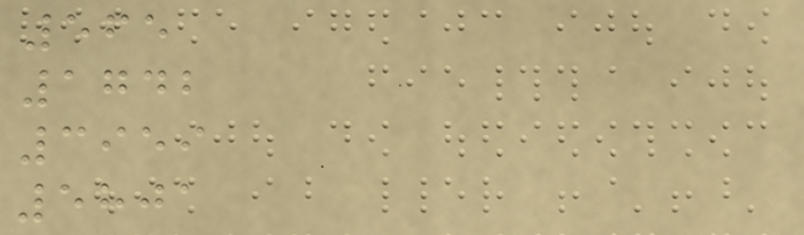565
1742
3959
5801
